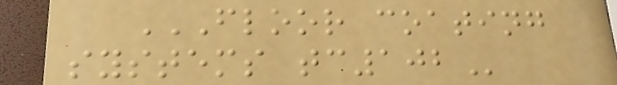FLOOR COATING
SYSTEMS TC102
